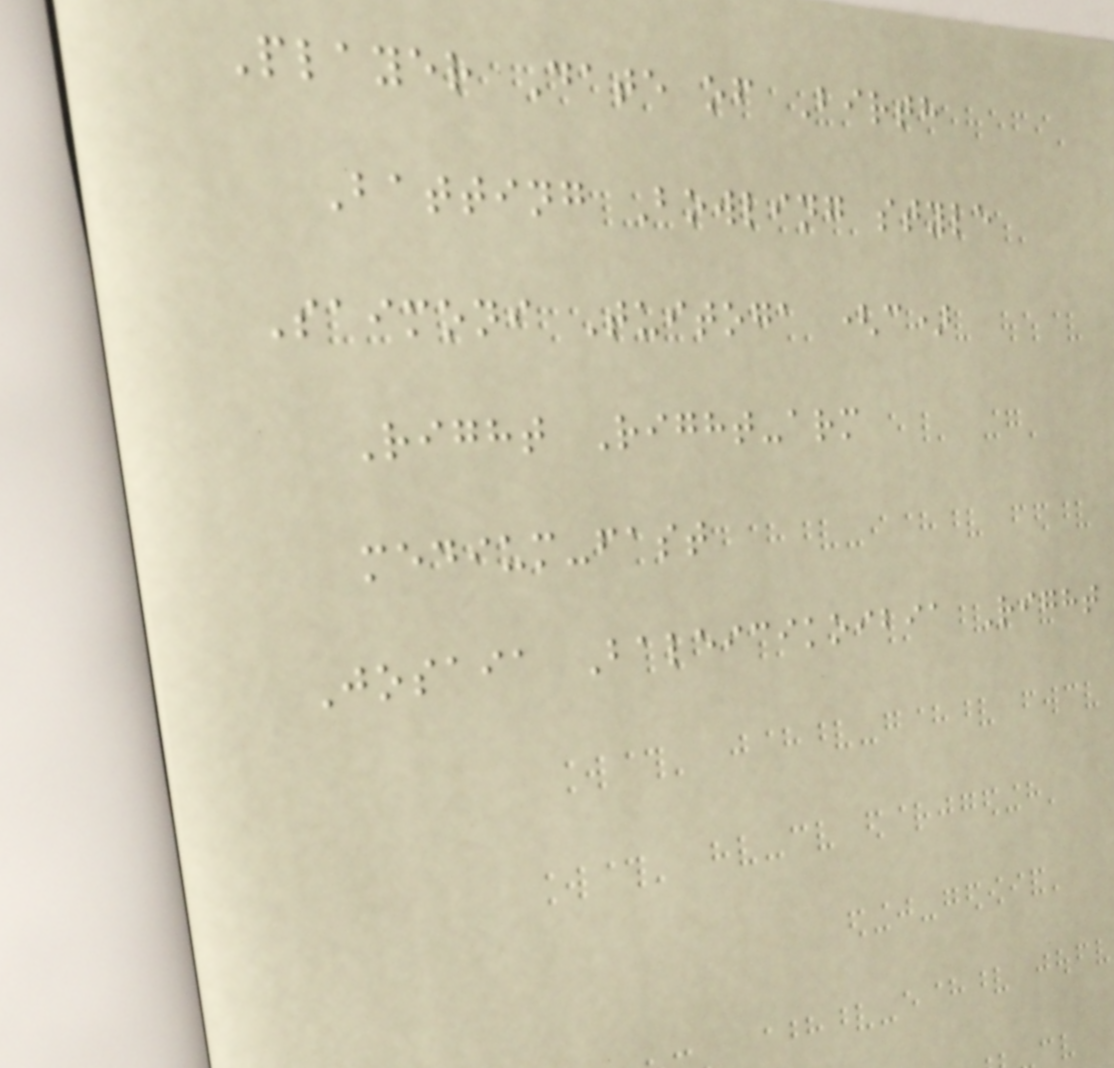Player Date of Birth
Batting Bowling style
Saimoni Tuitoga (c)
Right Right-arm
medium-fast
Josaia Baleicikoibia Right
